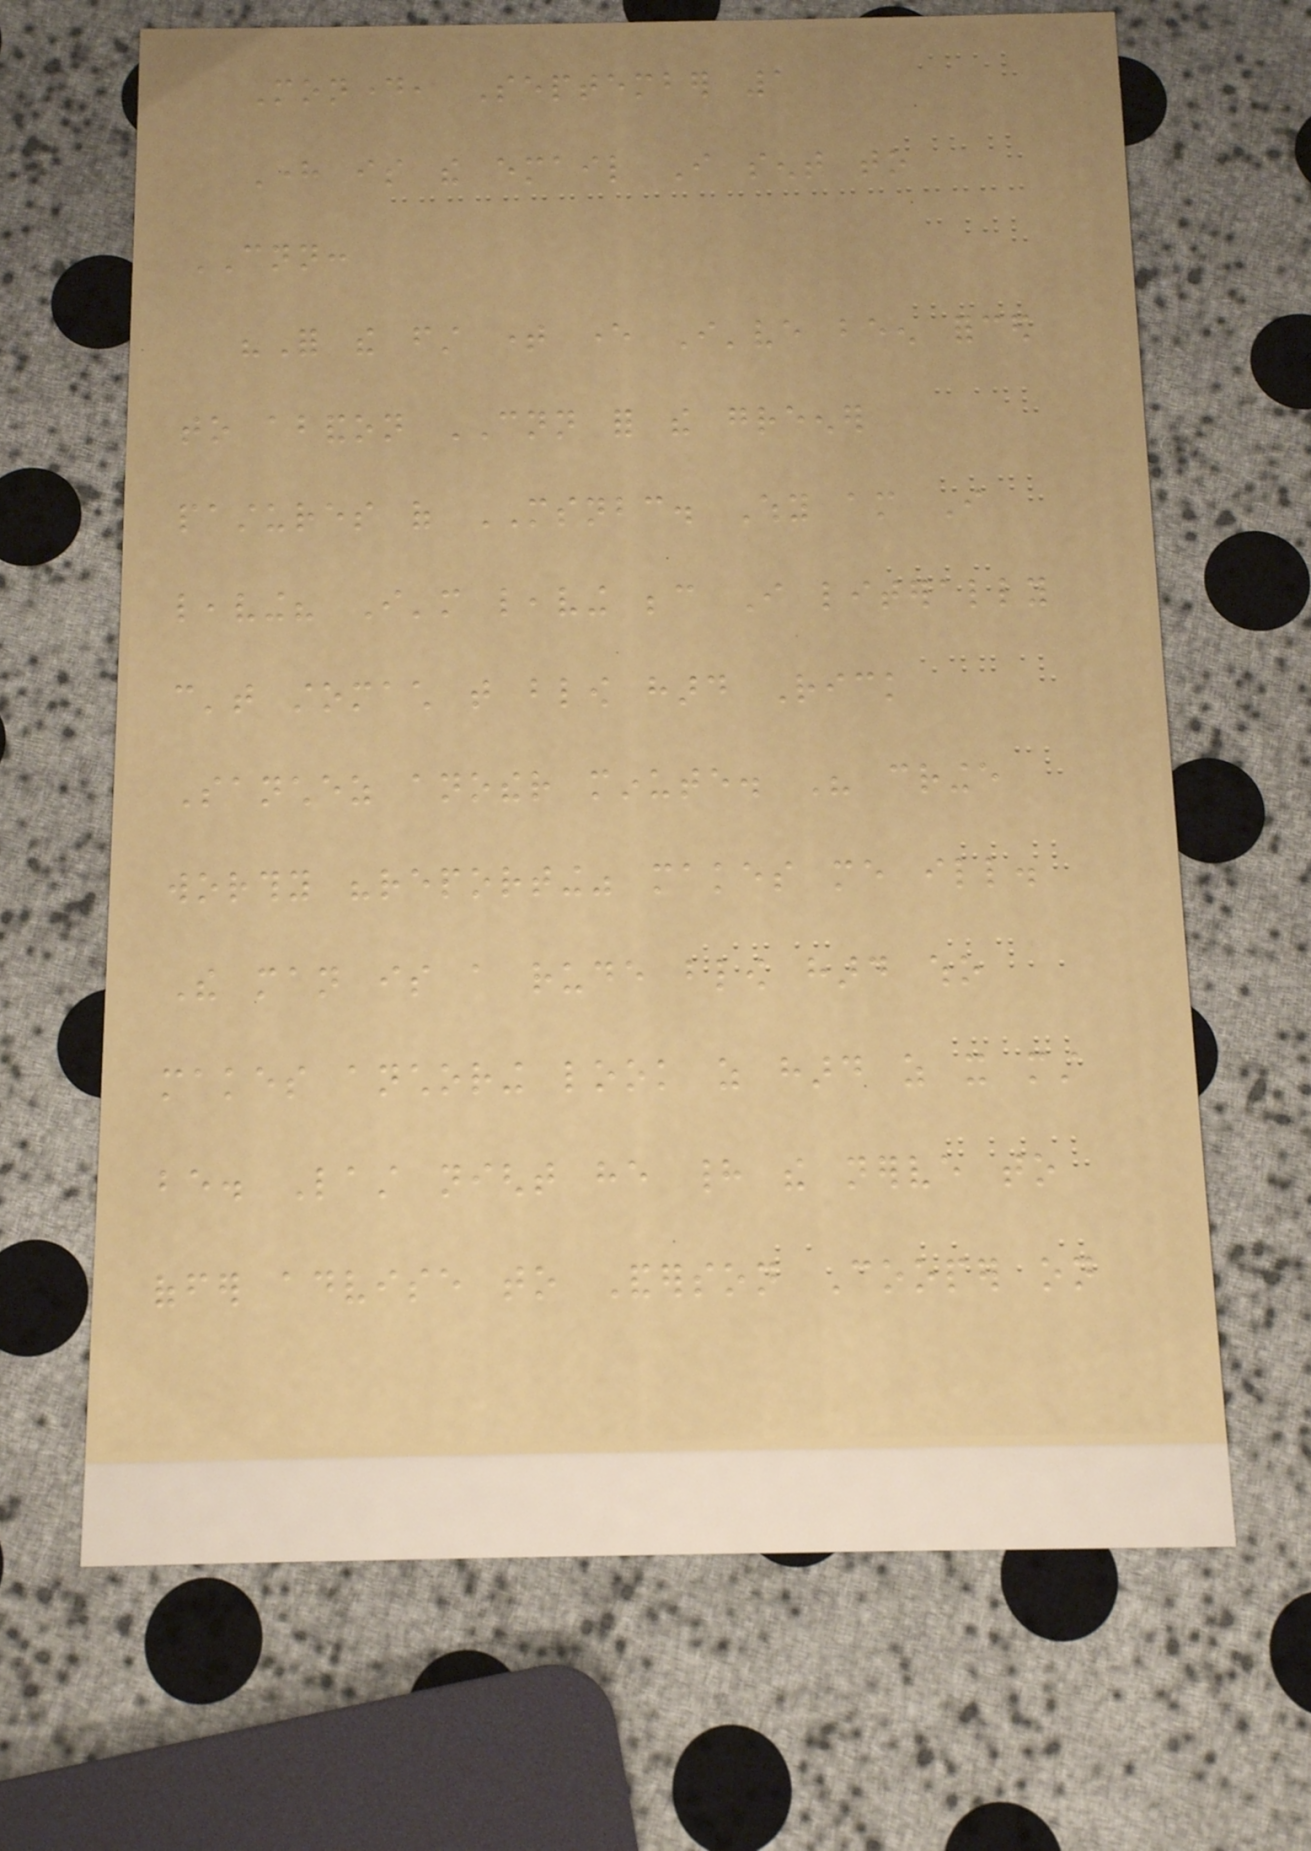Monday, September 1
Here is the email I sent to
CNN:
"For the first time ever I've been forced
to abandon CNN for the greener
pastures of MSNBC. Why am I
leaving? I'm leaving because I literally
can't stomach that blow hard Rick
Sanchez another minute. His cringe
worthy "reporting" makes me ill.
The man is a rude blow hard who
makes anchoring look as hard as it must
be. Last night he had the nerve to
offer advise to Anderson Cooper on
